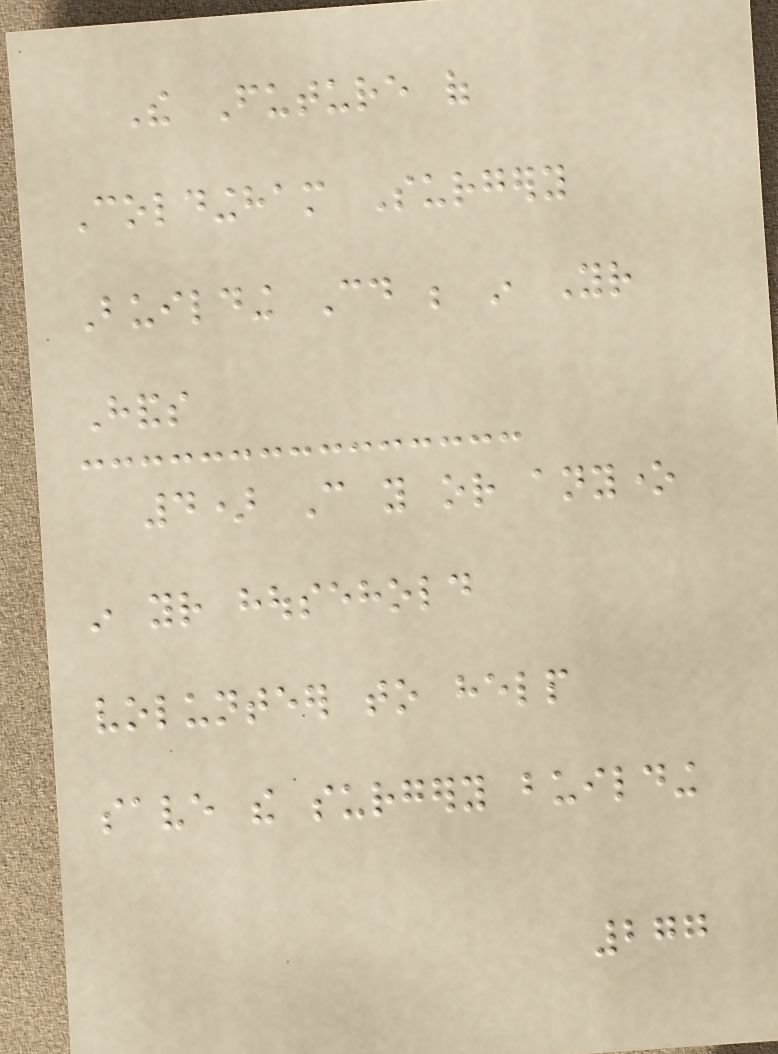The Future of
Coldingham Surgery
Building Could be in Your
Hands
4) Can you or anyone
in your household
volunteer to help
save the surgery building
277
